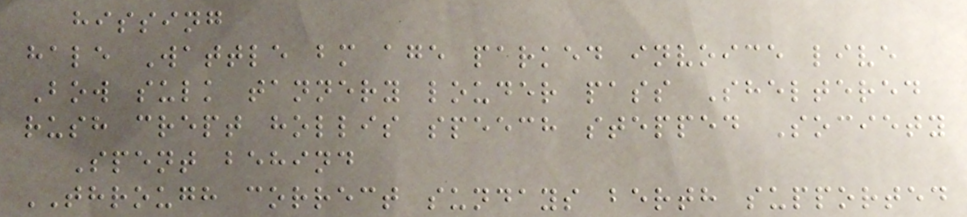hissing
hale Wattle bm age parked invoice live
Bow sulk tannery louder pass Sheltered
rush crept hollis speech stepped Society
Spent behind
THROUGH correct sundays berth supported
